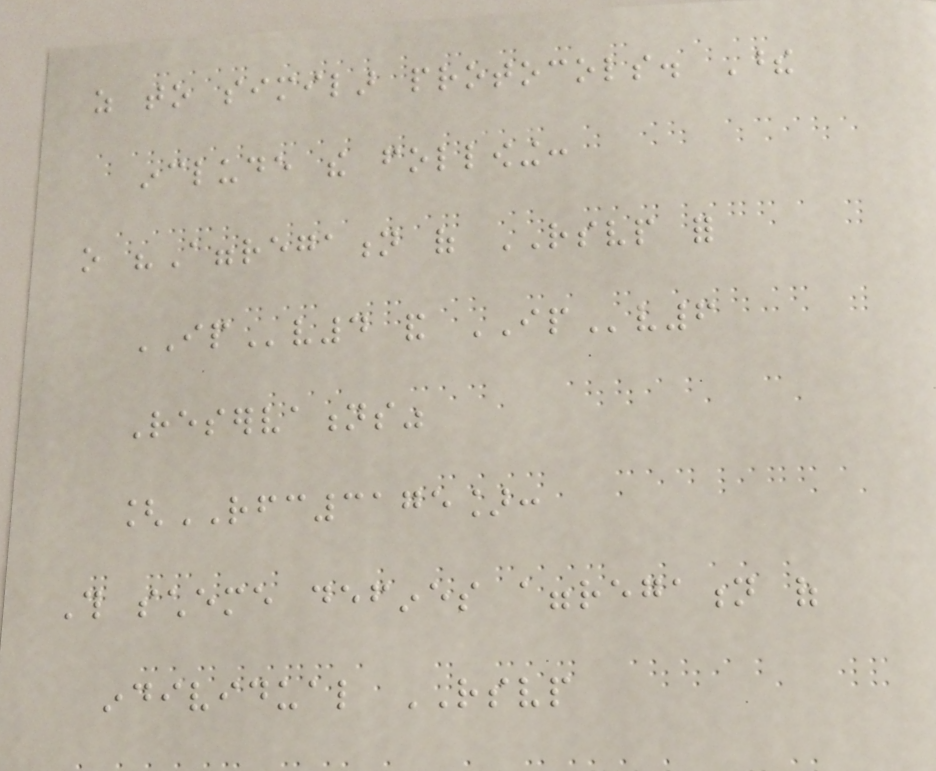as to similar protocols. These
include the following:
o "Aggregation of RSVP for
IPv4 and IPv6
Reservations"
[RFC3175]:
This scheme defines aggregation of
individual RSVP
